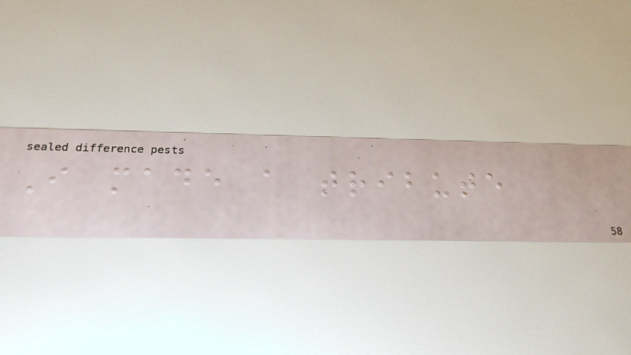I made a tribute
